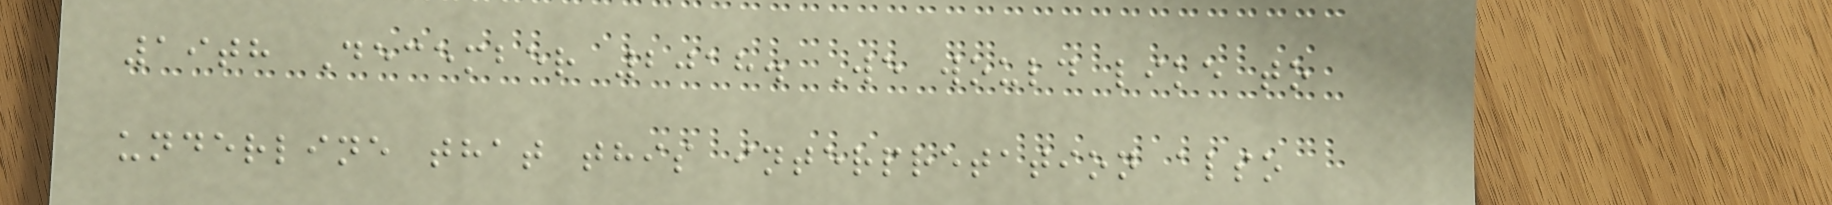19th December 2018. We would like to
underline that this interpretation also
